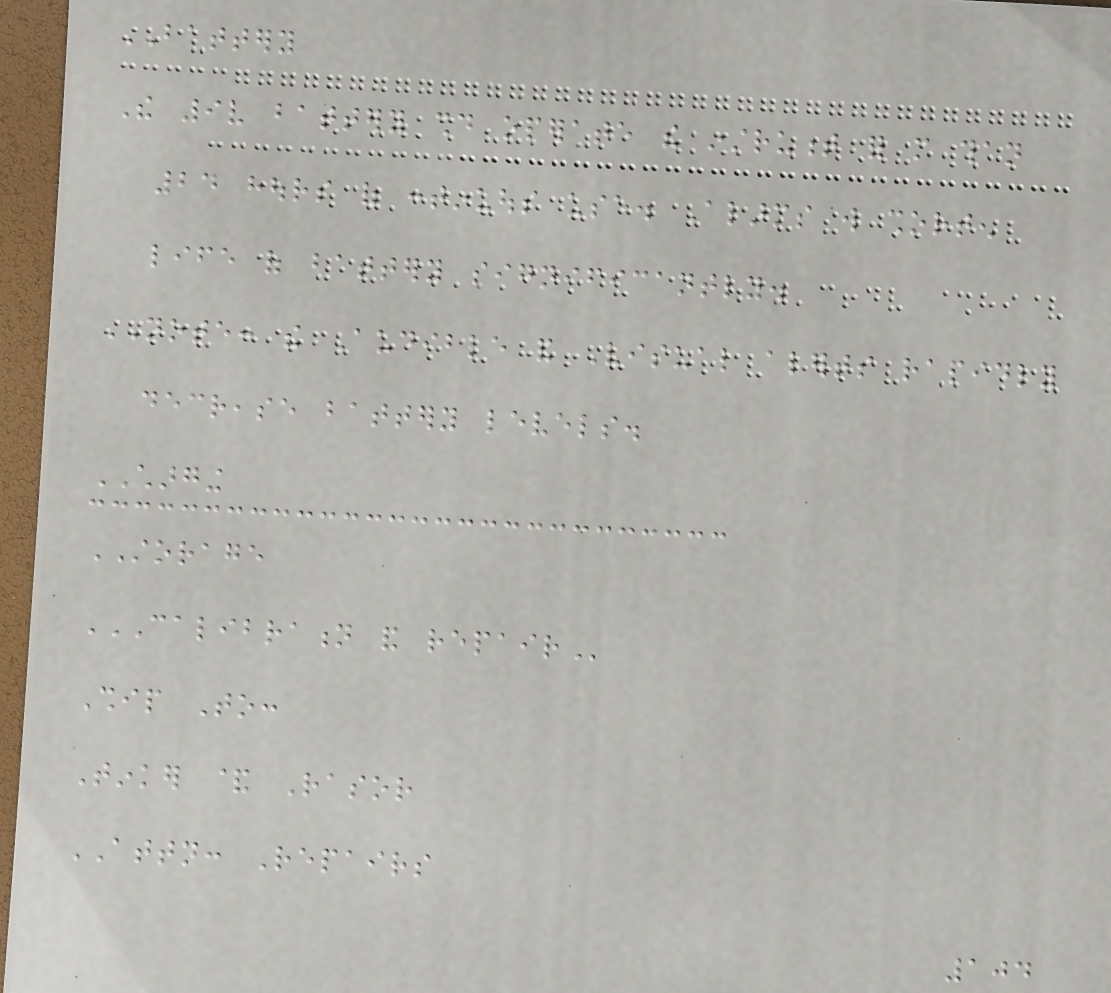BATTERY
The 9v battery should operate the instrument for more than
24 hours of continuous use. Alarms will shorten
life of battery significantly.
NOTE: the Audible and Visual alerts rapidly
decrease battery levels.
CHARGING
STORAGE
CALIBRATION AND REPAIR
Ship To:
Tinker & Rasor
ATTN: Repairs
104
